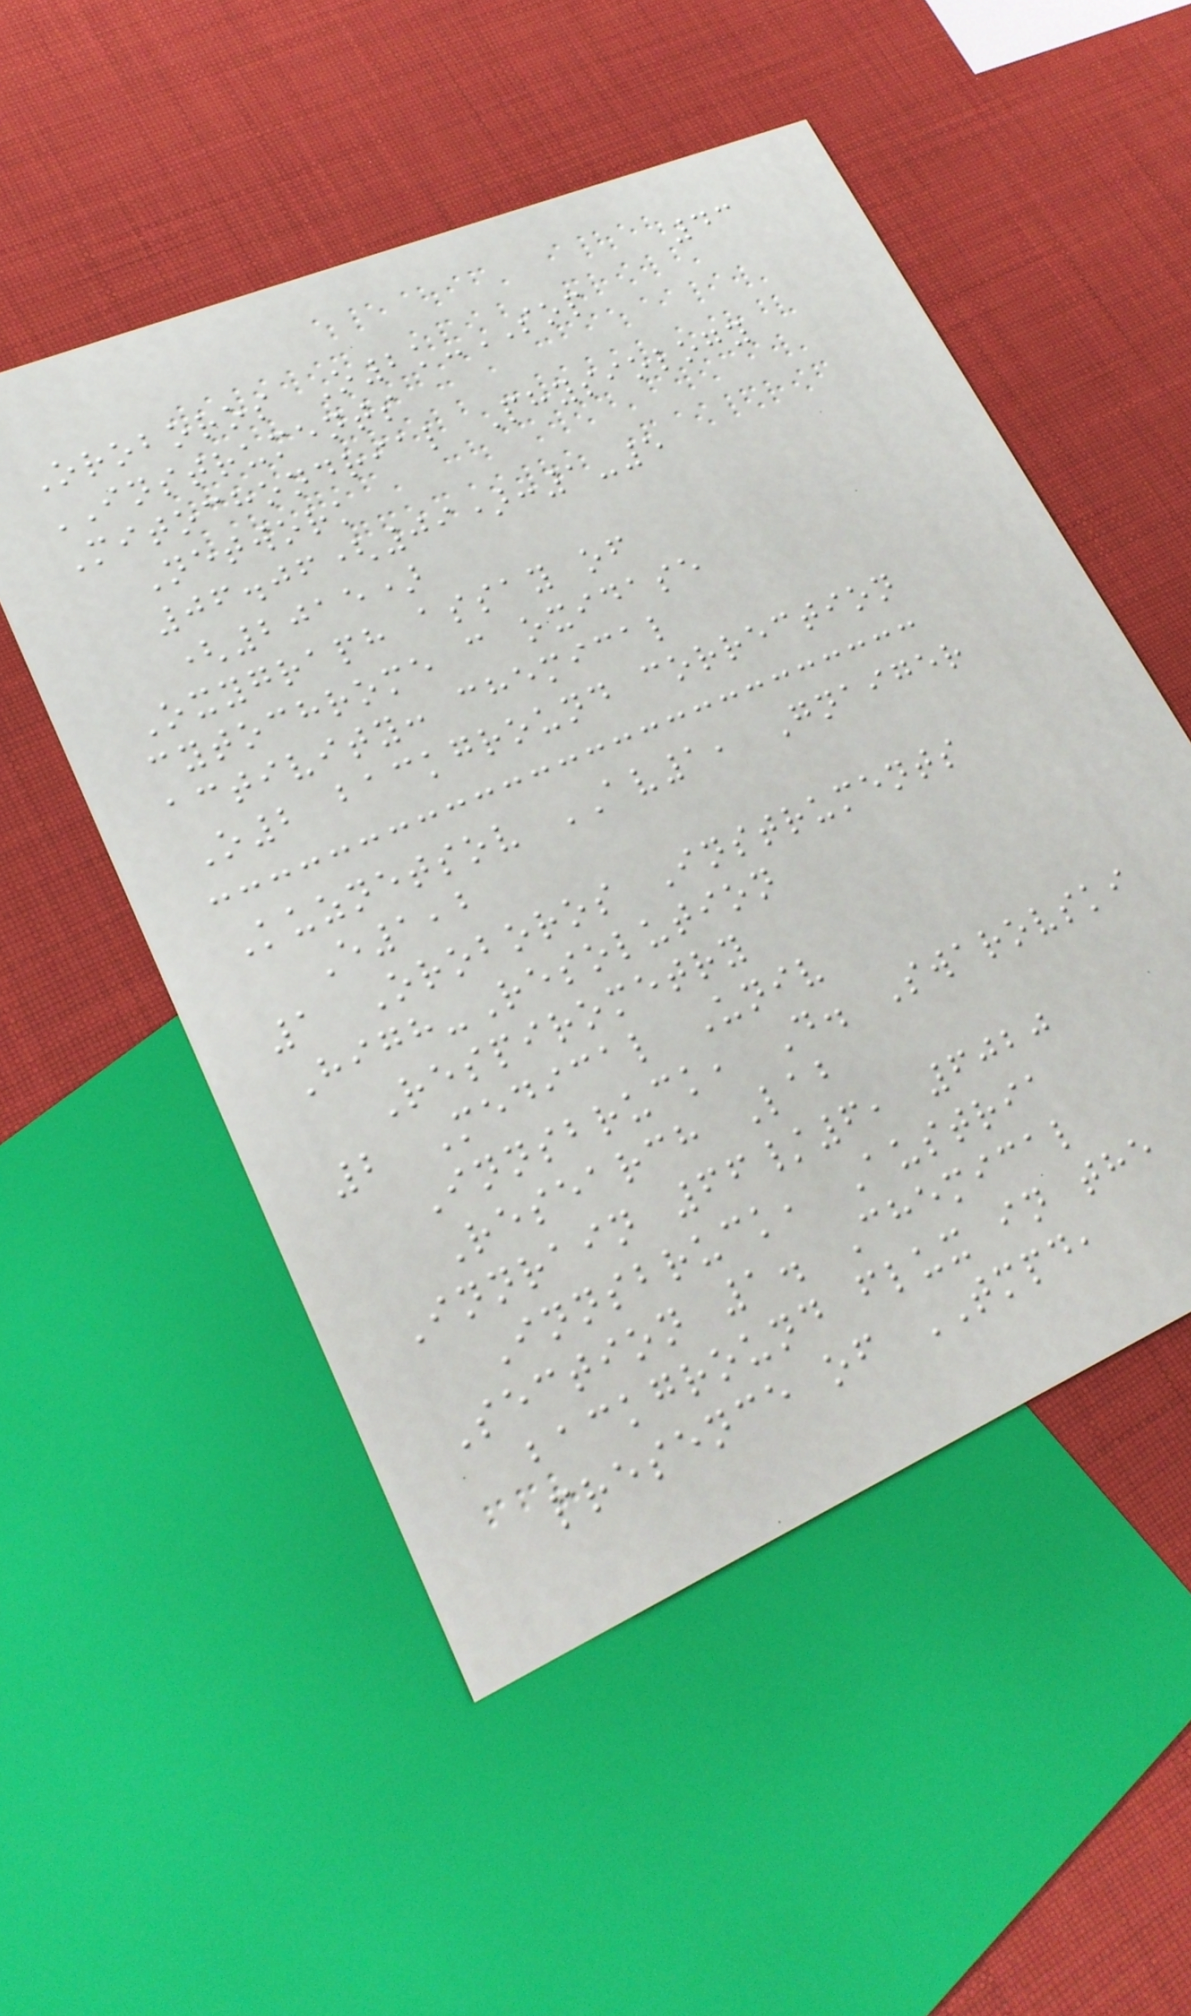43
Oroboros O2k-SOP
INSTRUMENTS
Mitochondrial Physiology
Network
06.06(09):1-5
(2015)
Oxygraph assay of
cytochrome c oxidase
activity: chemical
O2 background correction
Kuznetsov AV1, Gnaiger
E1,2
1 Oroboros Instruments
High-Resolution
Respirometry
2 Medical Univ
Innsbruck, D. Swarovski
Research Lab
Innrain 66/6, 6020
Innsbruck, Austria
Section 1. Chemical
background flux in the
presence of TMPD,
